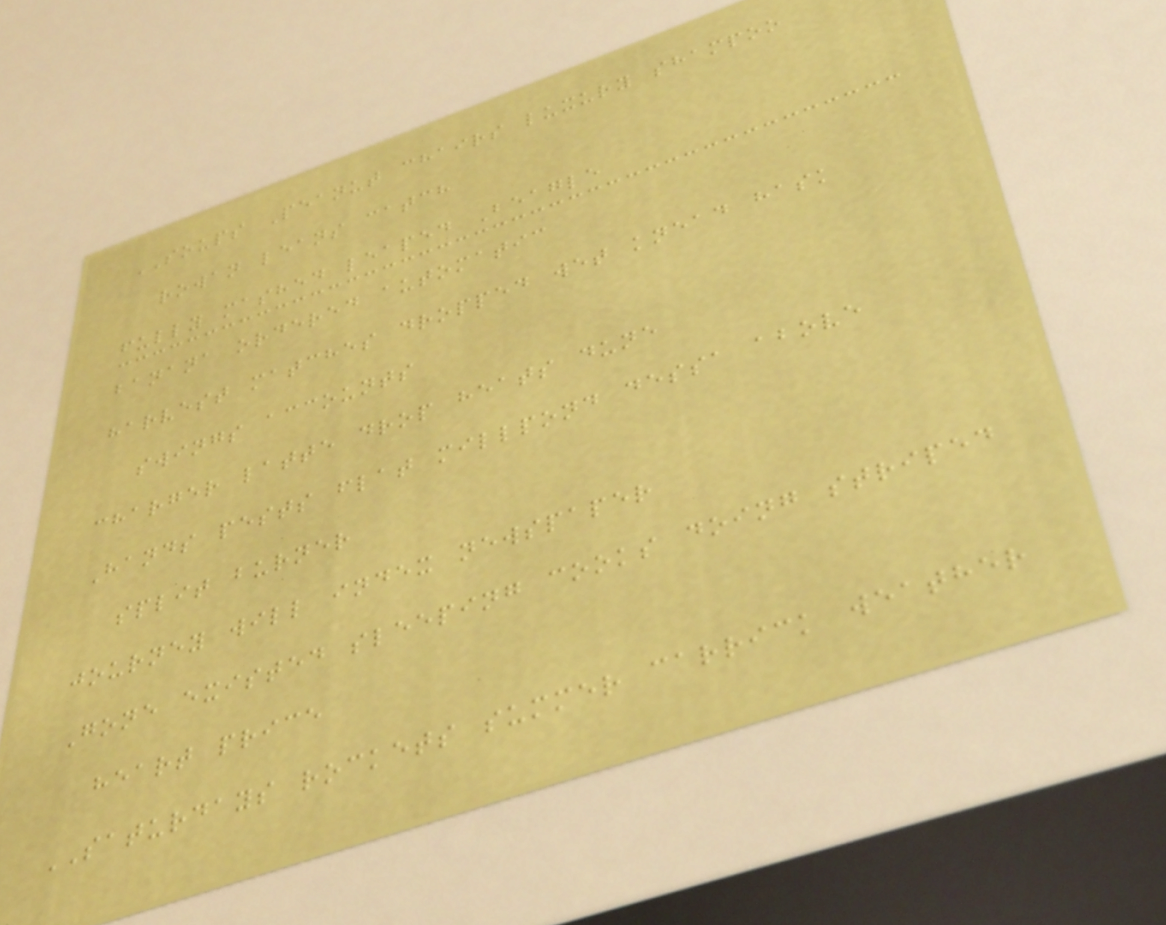SOUPS Peanut chairs luxury shampoo
rowan leans catch
fully mashed leaped Beagle
banana ordered automatic
harvest matches dropped wet knead hask
swings accounts
charger latte drop heats dune
Hands pests flat millpond dessa above
split burner
journey will index newspaper
Gone existed sleeping cooks doing striped
heart price
SATURDAYS rockets summer carrick weather
